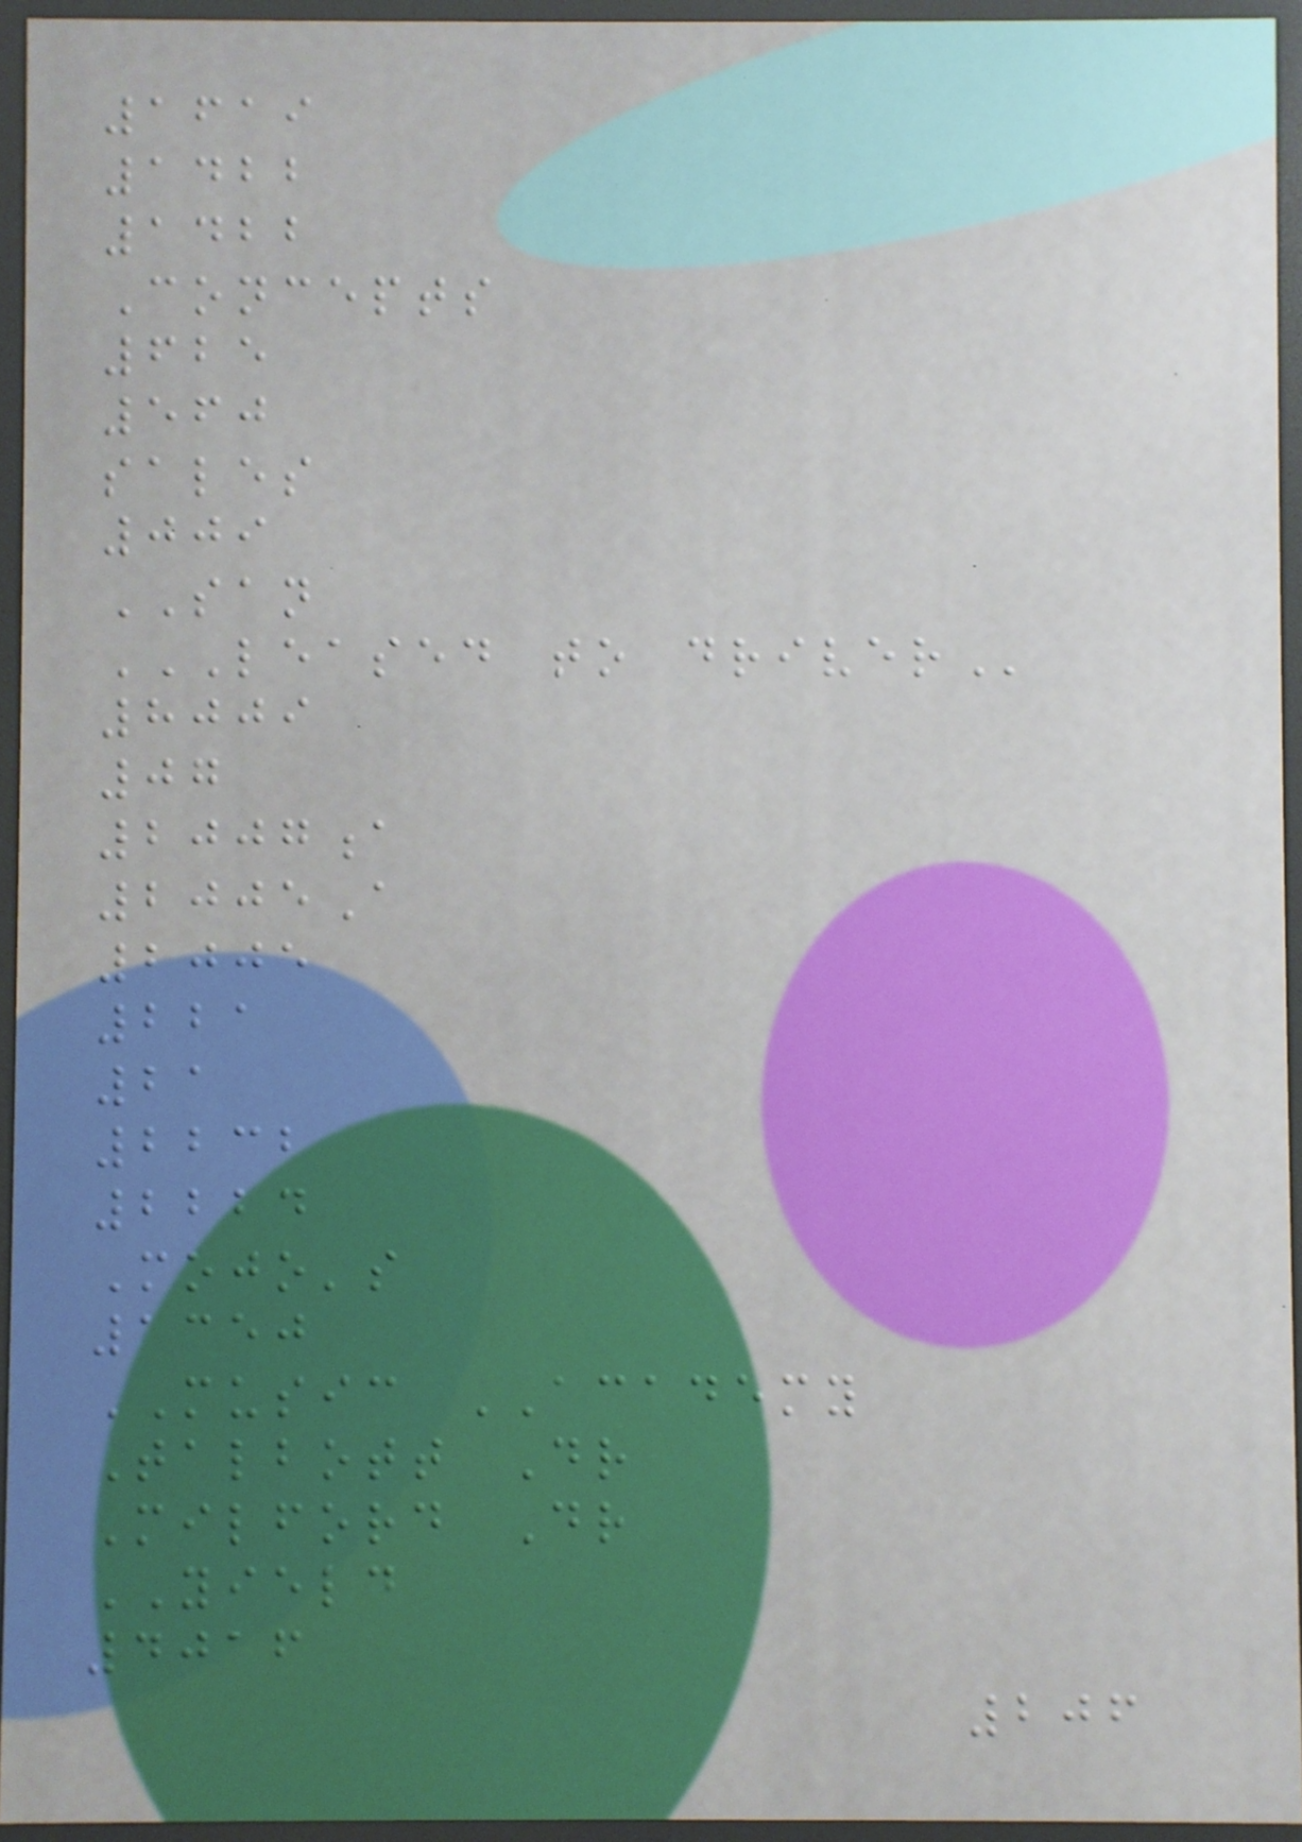1619
1422
1422
Concepts
625
560
sales
009
SAN
LEASED TO DRIVER
8009
07
2007a
2005A
2005
221
21
2232
2224
Mojo's
1350
MUSIC ACADEMY
Talbott Dr
Milford Dr
YIELD
4016
206
